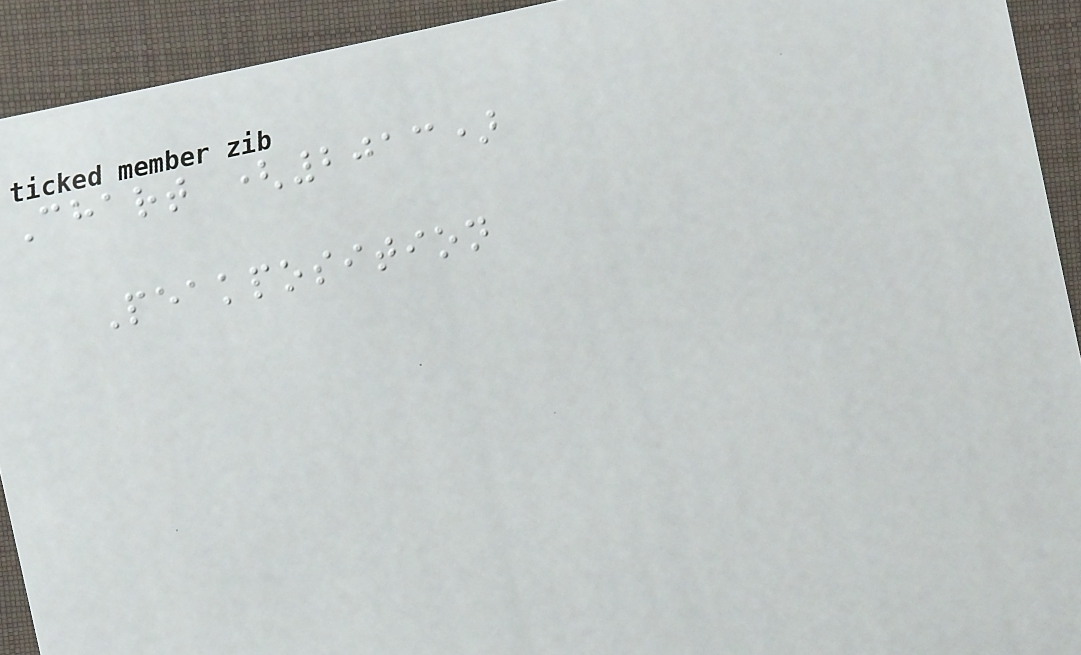Chart (2013)
Peakposition
